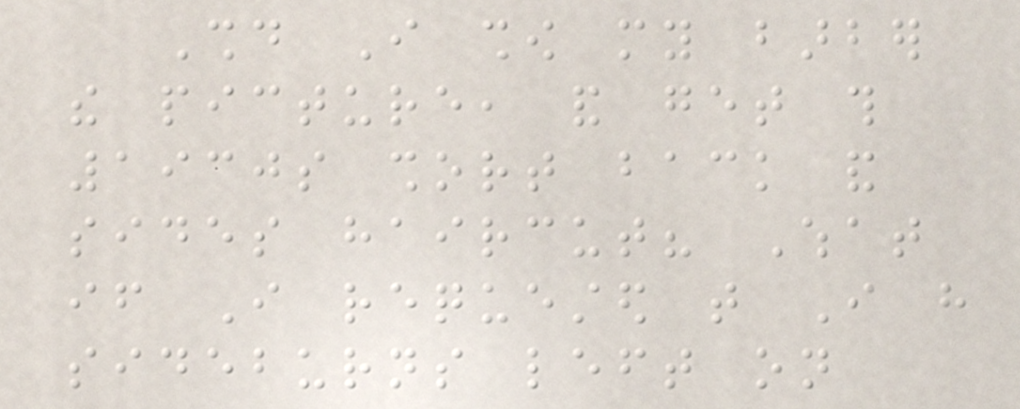Should I show my barber
the picture, and get this
1930s short back and
sides haircut? What
if I requested that I have
sideburns left on
